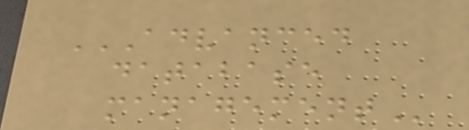ADVANCED
DATABASE
MANAGEMENT
